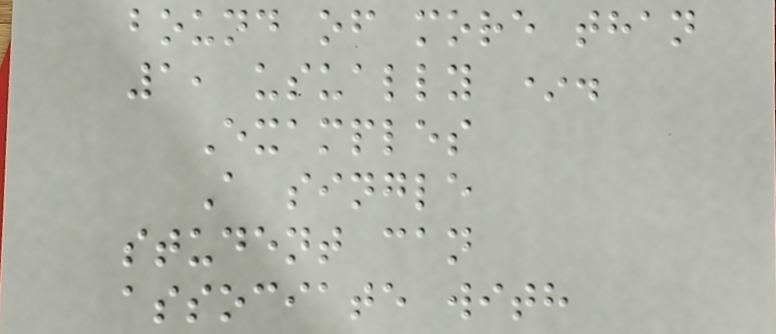bound of more than
1, usually *.
Examples
A single
student can
associate with
